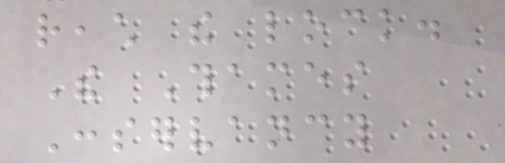reach the lock.
The Thames
Conservancy
